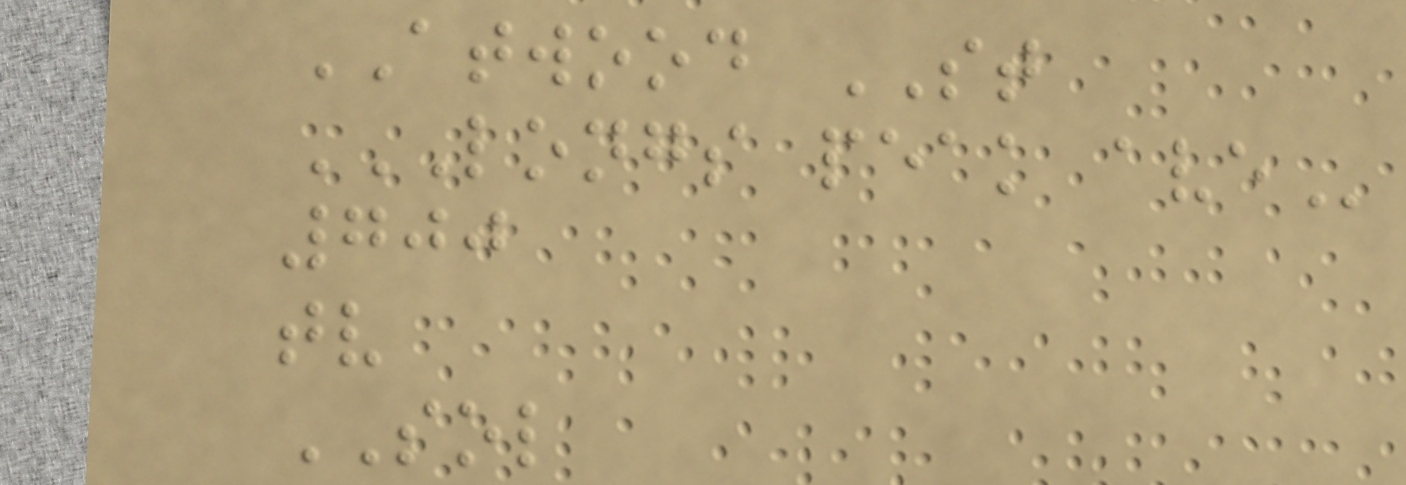ATWOOD ST
LONGS PEAK AVE
700
tv
SOL
